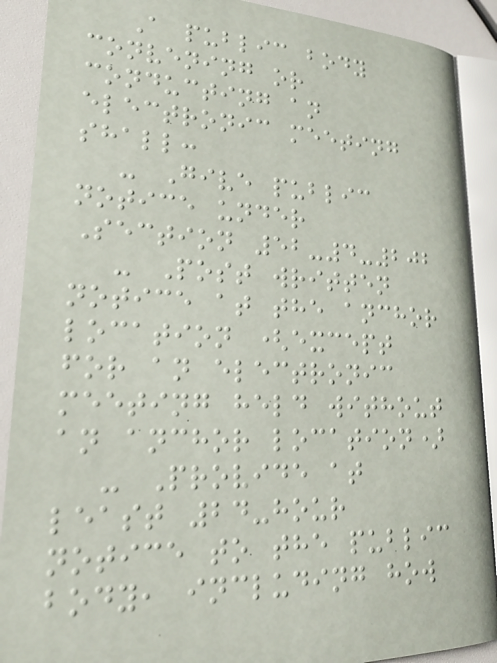A public body
convening or
conducting an
electronic meeting
shall:
- Give public
notice under
Section 52-4-202
- Post written
notice at the anchor
location (except
for an electronic
meeting held without
an anchor location)
- Provide at
least 24-hour
notice to the public
body, including how
